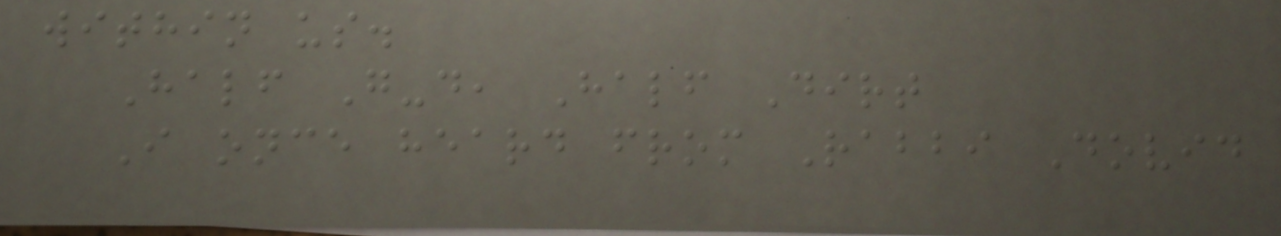within us.
Half G-d, Half Dirt
I once heard from Rabbi Dovid
